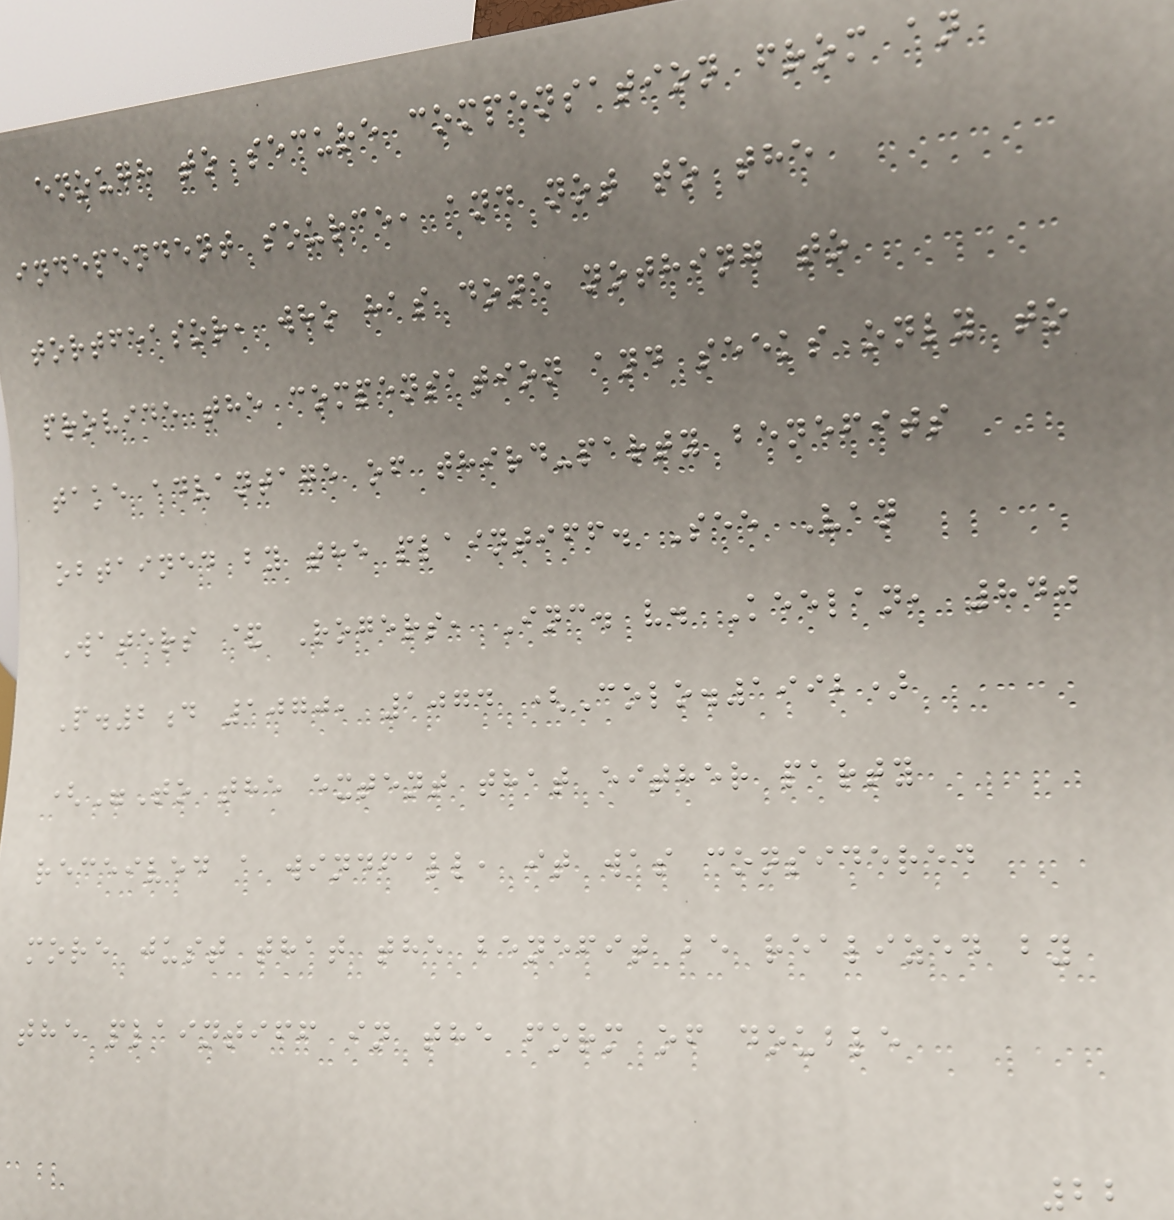enough to secure compensation from an
independent source, and not to the
tortfeasor, who has done nothing to
provide the compensation and seeks only to
take advantage of third-party benefits
obtained by the plaintiff. See Van
Waters & Rogers, Inc. v. Keelan, 840
P.2d 1070, 1074 (Colo.1992)
("To the extent that either party
received a windfall, it was considered
more just that the benefit be realized by
the plaintiff in the form of double
22
